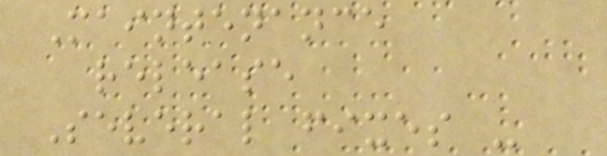Maintenance
release
Several fixes -
